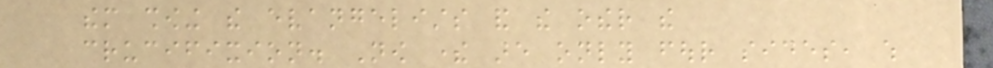them showing the evangelists and the other the
crucifixion. Now there are only four sides, which
